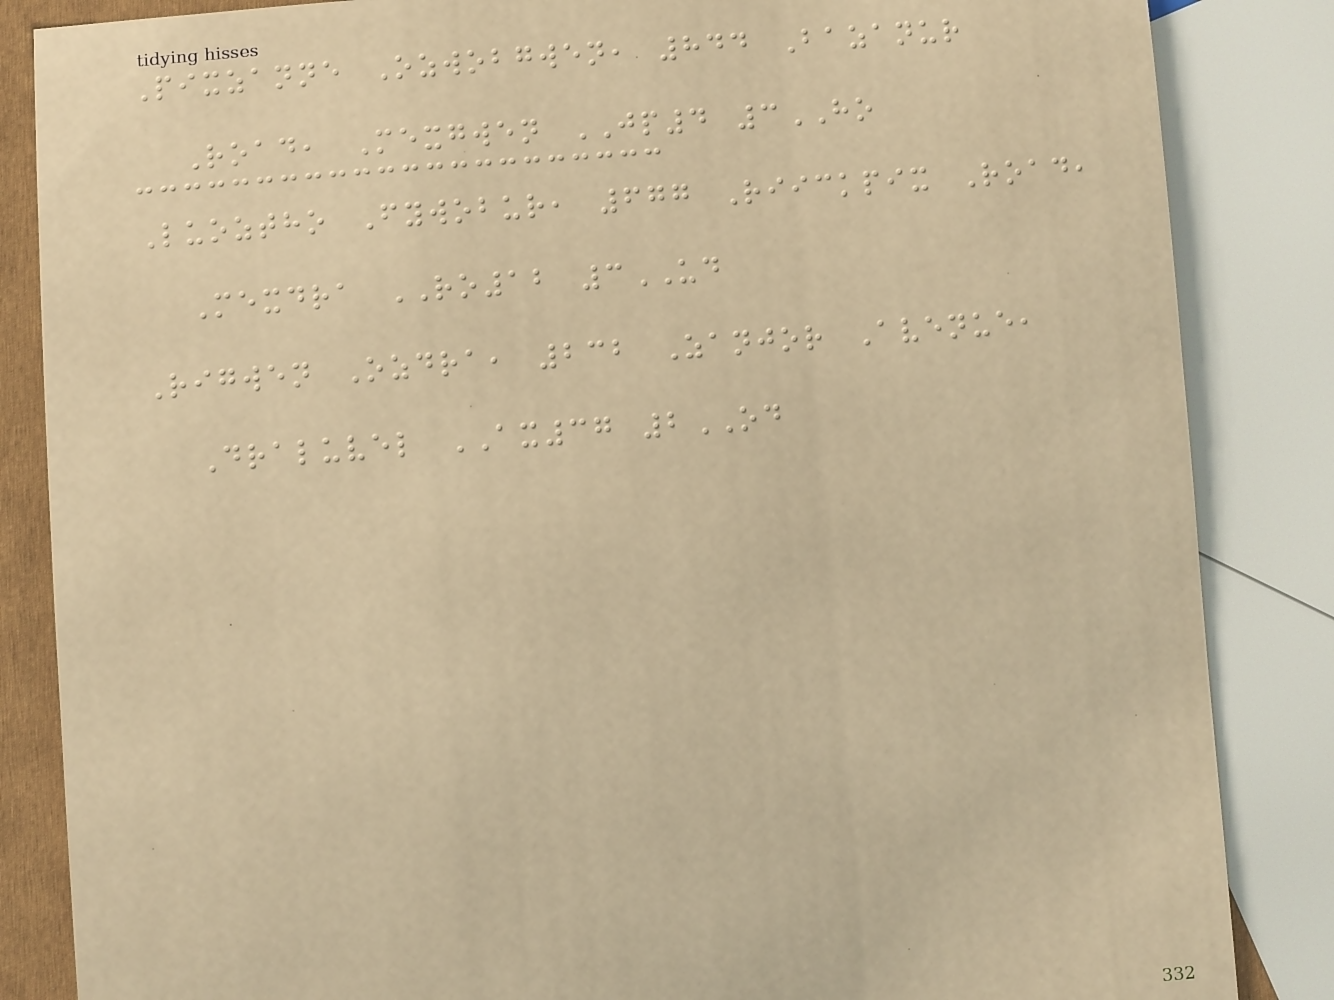Pixzanne Ozwobgwen, 844 Bazanur
Road, Mexgwen JP4 3HO
Luoztho Fywobur, 677 Riickpix Road,
Mexdra RO12 3UD
Rigwen Ozdra, 232 Zanjor Avenue,
Draluvel AX37 2OD
